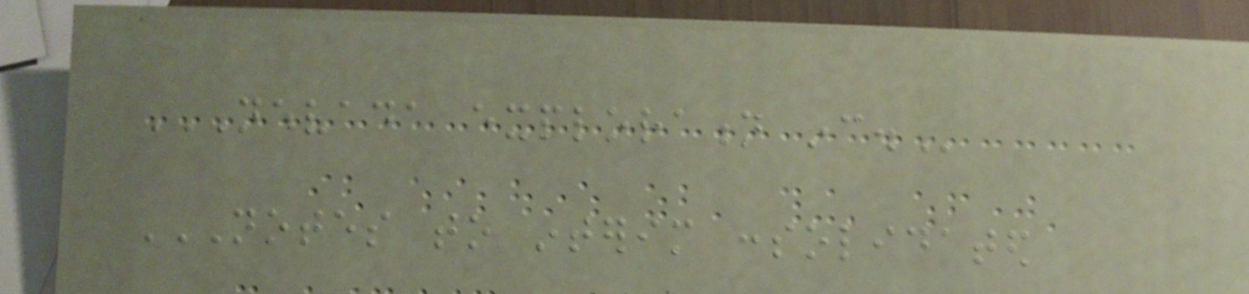NEVADA EXPLORATION INC.
NOTES TO INTERIM CONSOLIDATED
